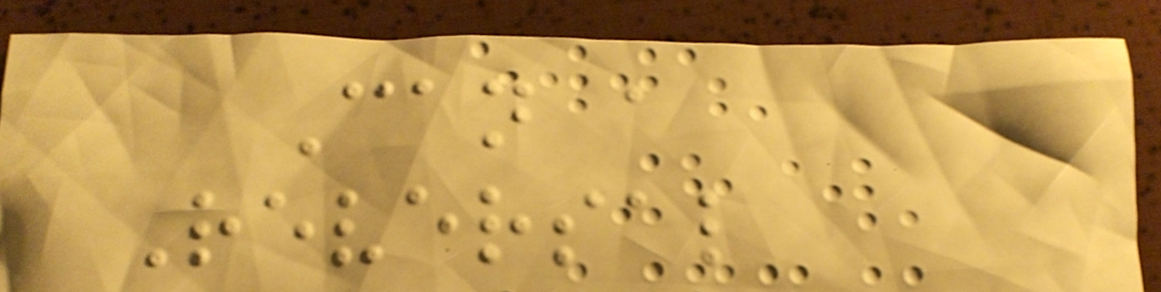Can a
Reversal
